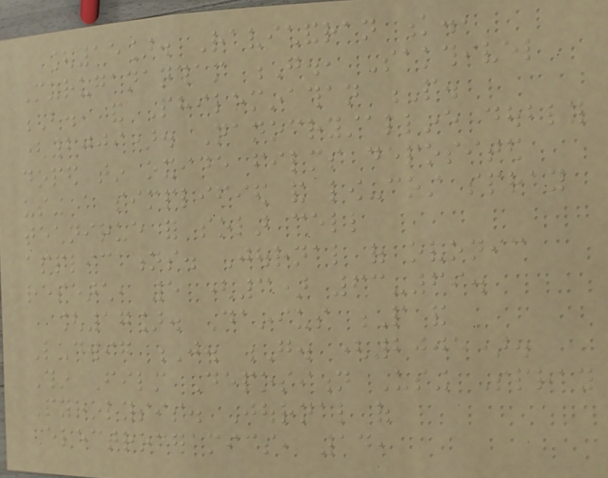[15]. Ravichandran k.,
Muruganantham G., Sakthivel
B., and Philominathan P.
(2009). Nanocrystalline doubly
doped tin oxide films deposited
using a simplified and low-cost spray
technique for solar cell
applications. Journal of ovonic
research, 5 (3) 63-69.
[17]. Dainius P and
Ludwig J. G. (2005).
Thin Film Deposition Using Spray
Pyrolysis. Journal of
Electroceramics, 14,
